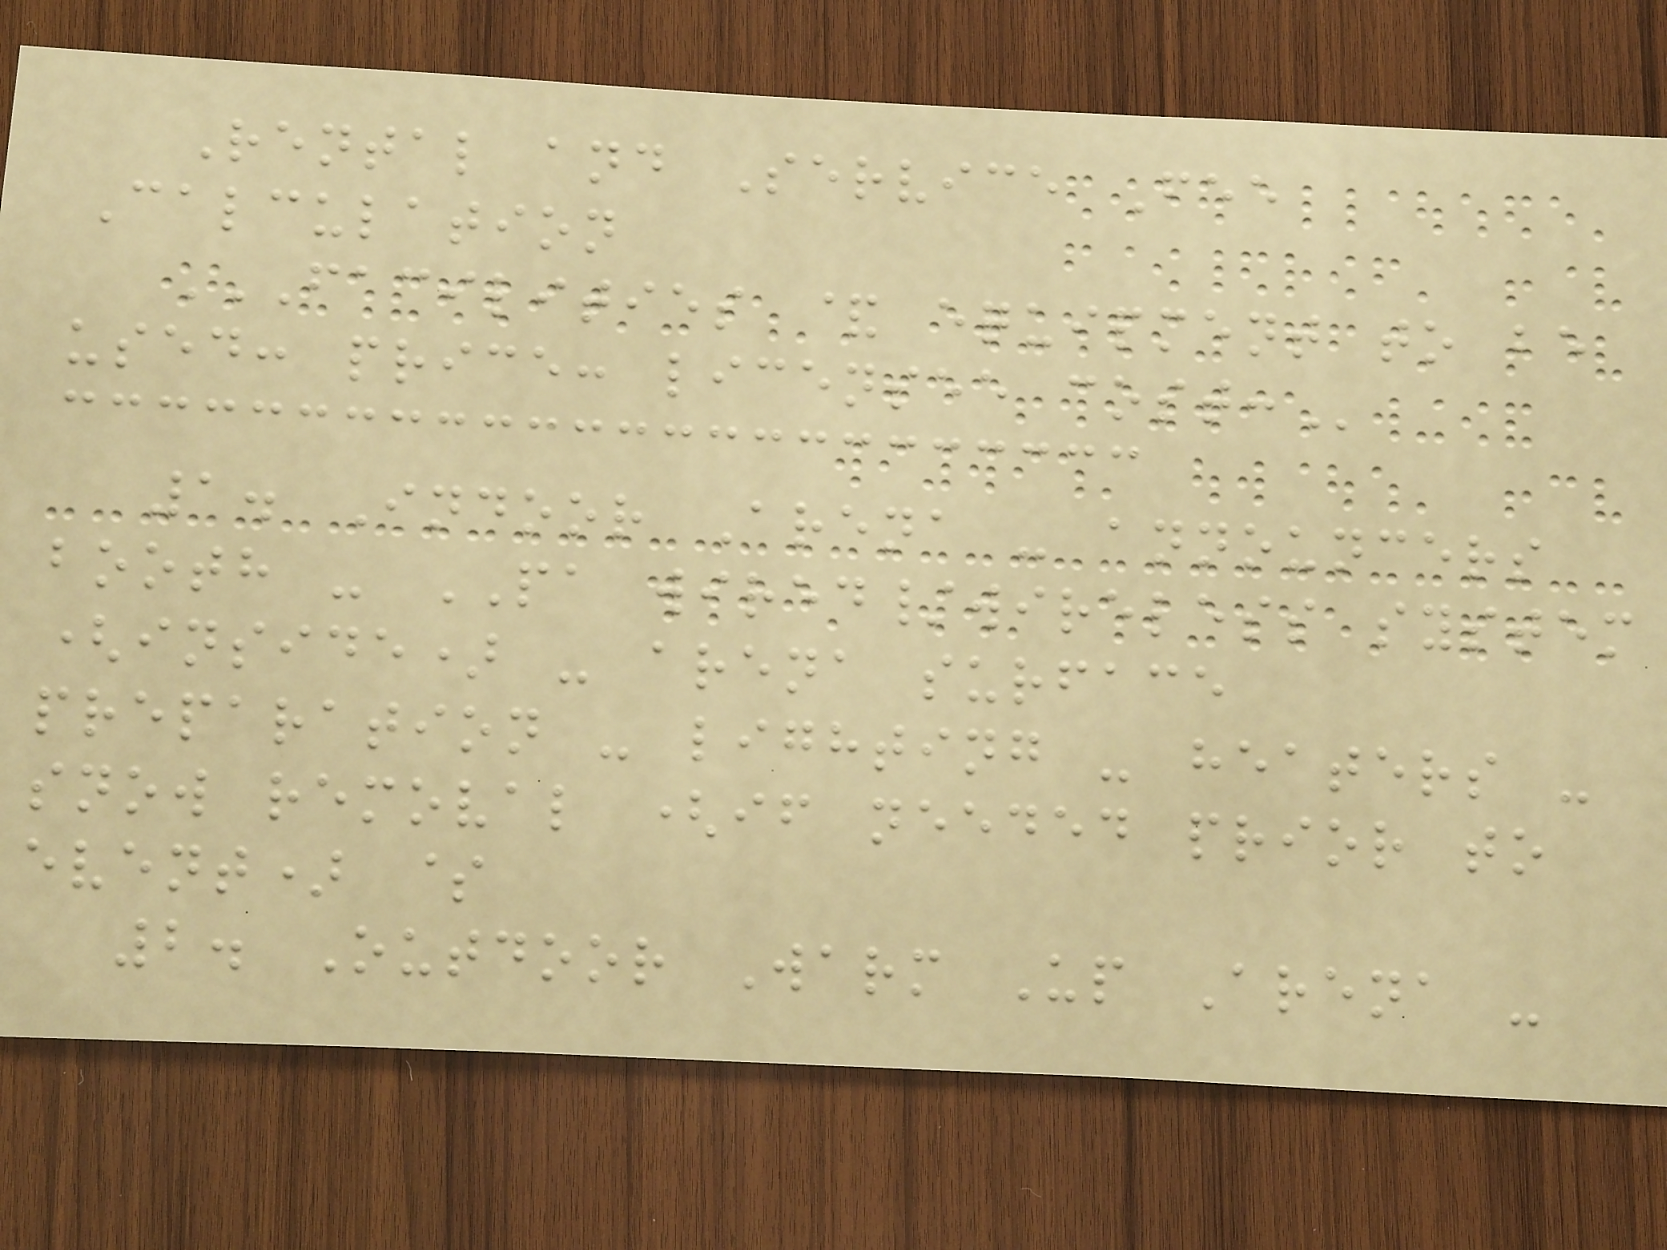Rental and Service Fee
Calculation
FACILITIES & EQUIPMENT TO BE
USED: PRICE: LICENSEE COST:
1. Indoor Arena - announcers
booth - PA wired/wireless system
(inside) - arena surface
preparation - lighting - heaters -
snow removal (if needed prior to
event) $
2. Outdoor Warm Up Arena -
